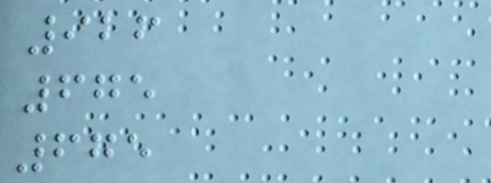926
675
675
